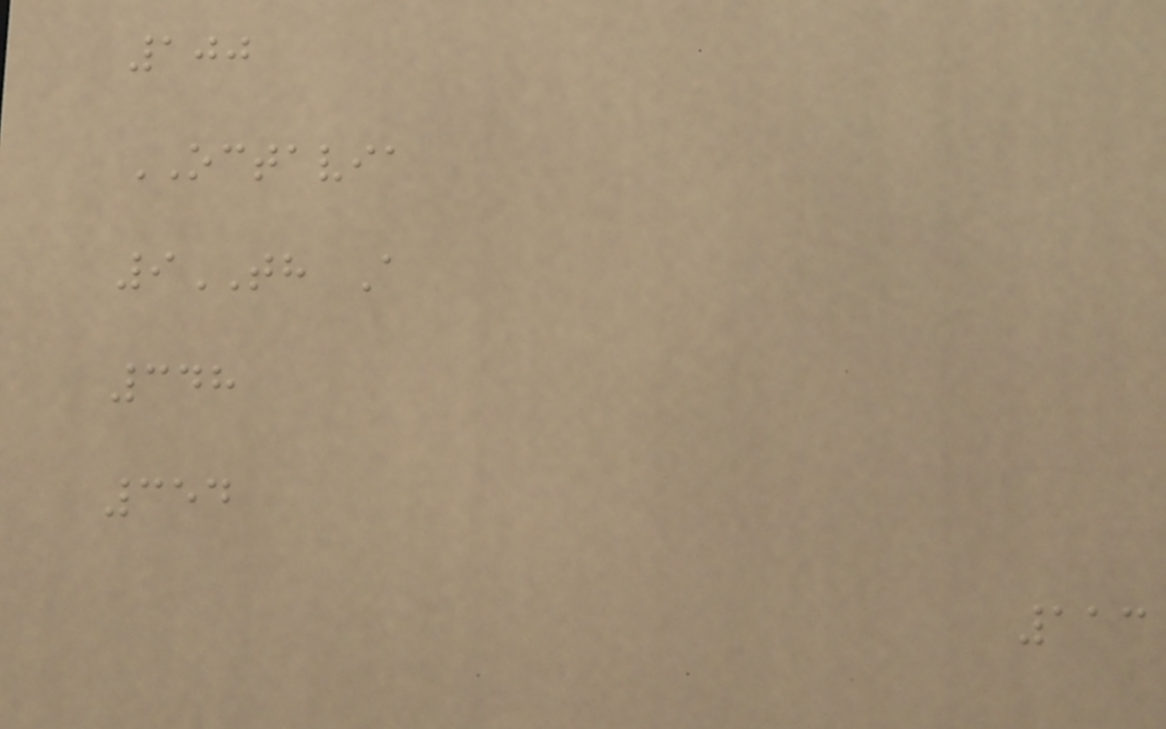100
OCTAVIA
9TH A
348
354
113
